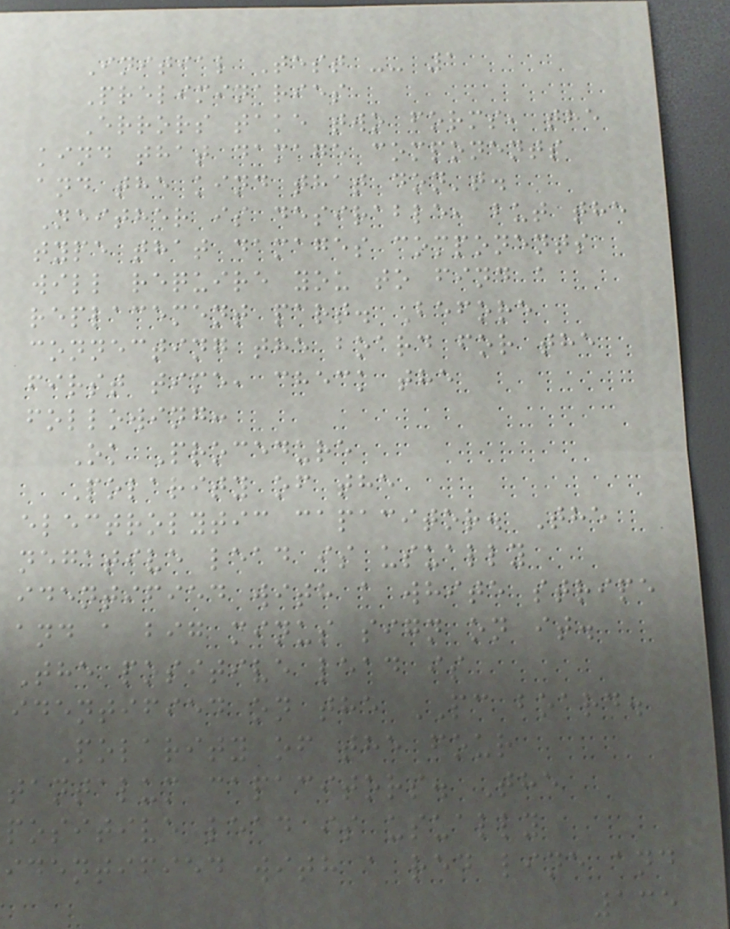Initial Test -- 1
Preliminaries
Errors take two forms, the
kind that damage components
and the kind that don't.
Neither is desirable, but the
type that damages components
will require you to find a
replacement part. Before
connecting the board for the
first time, check the
following:
Ok Procedure
Polarity of the
electrolytic capacitor. The
negative lead is usually
identified with a white stripe
and a big minus sign on it.
The positive lead is
identified on the PC board.
Polarity of the four
tantalum capacitors. The
positive lead is usually
identified with a red line and
135
